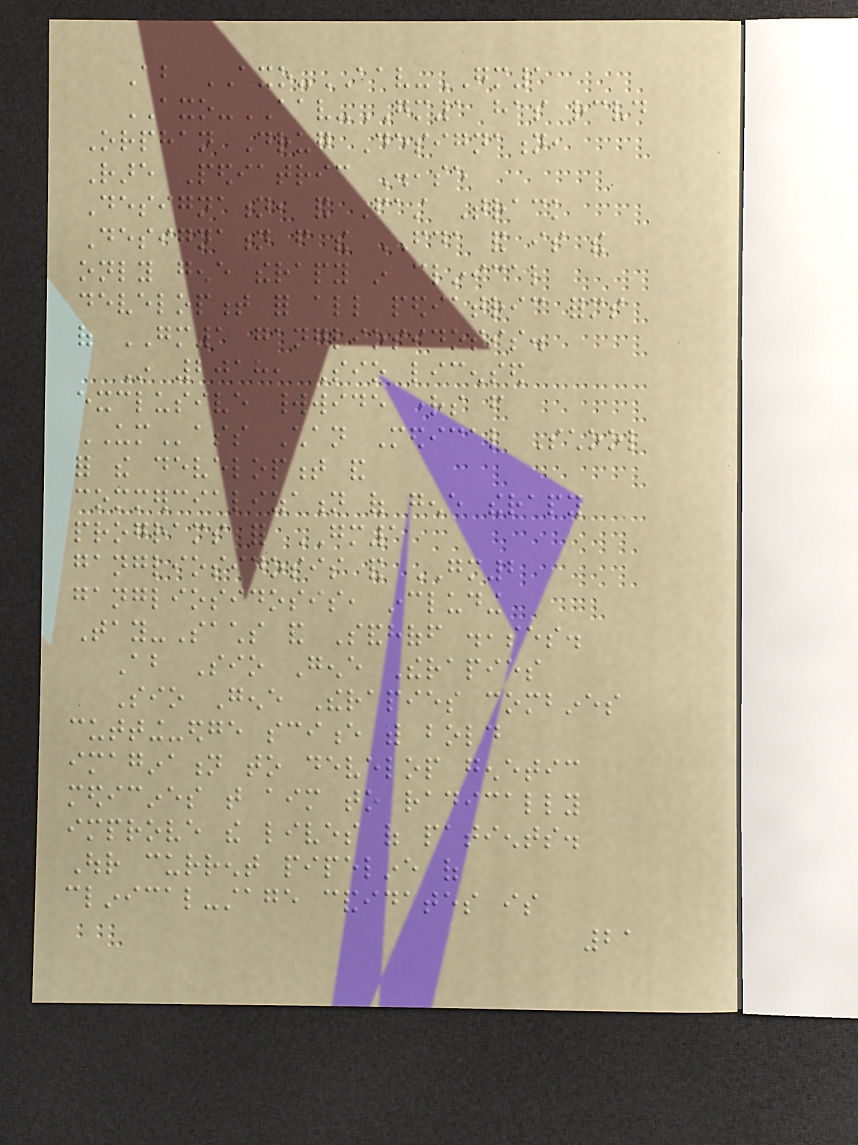About AXO-AAV-GM1
AXO-AAV-GM1 has received
Orphan Drug Designation,
Rare Pediatric Disease
Designation, and Fast Track
Designation from the FDA and is the
only gene therapy in clinical
development for all pediatric forms
of GM1 gangliosidosis.
In 2018, Sio licensed
exclusive worldwide rights from
UMass Chan Medical School
for the development and
commercialization of gene therapy
programs for GM1
gangliosidosis and GM2
gangliosidosis, including
Tay-Sachs and Sandhoff diseases.
About Sio Gene Therapies
Sio Gene Therapies combines
cutting-edge science with bold
imagination to develop genetic
medicines that aim to radically
improve the lives of patients.
Our current pipeline of
clinical-stage candidates is
21
